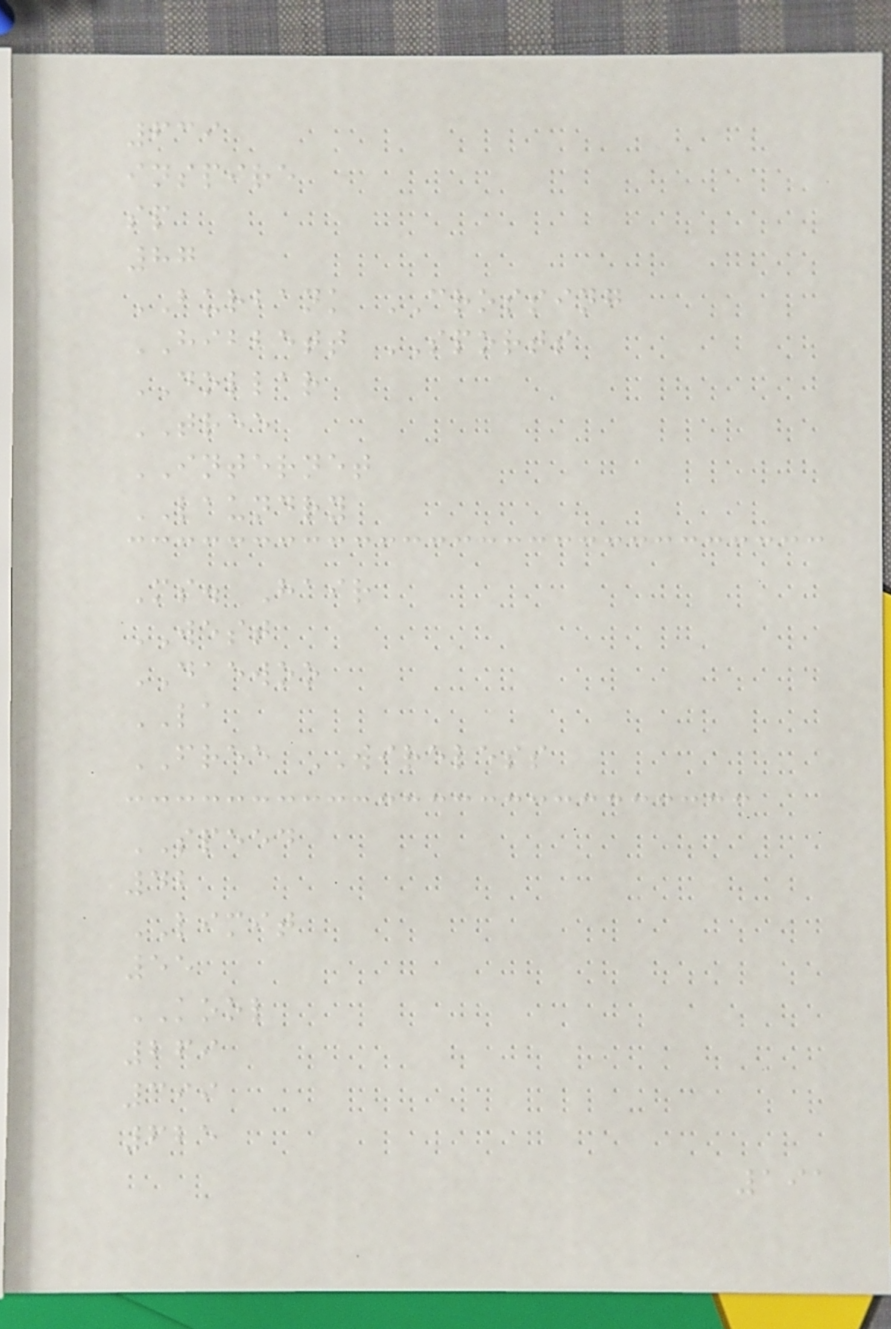639
inspire
sp
87
BURBANK CROSSING
HIBBETT SPORTS
DOLLAR
TREE
INTERNET
LAUNDRY
Ms. Hair
WEST
DAEWOO
LA
FREE WIRELESS
SPEED
42
LIMIT
55
KOOL
269
399
625
191
